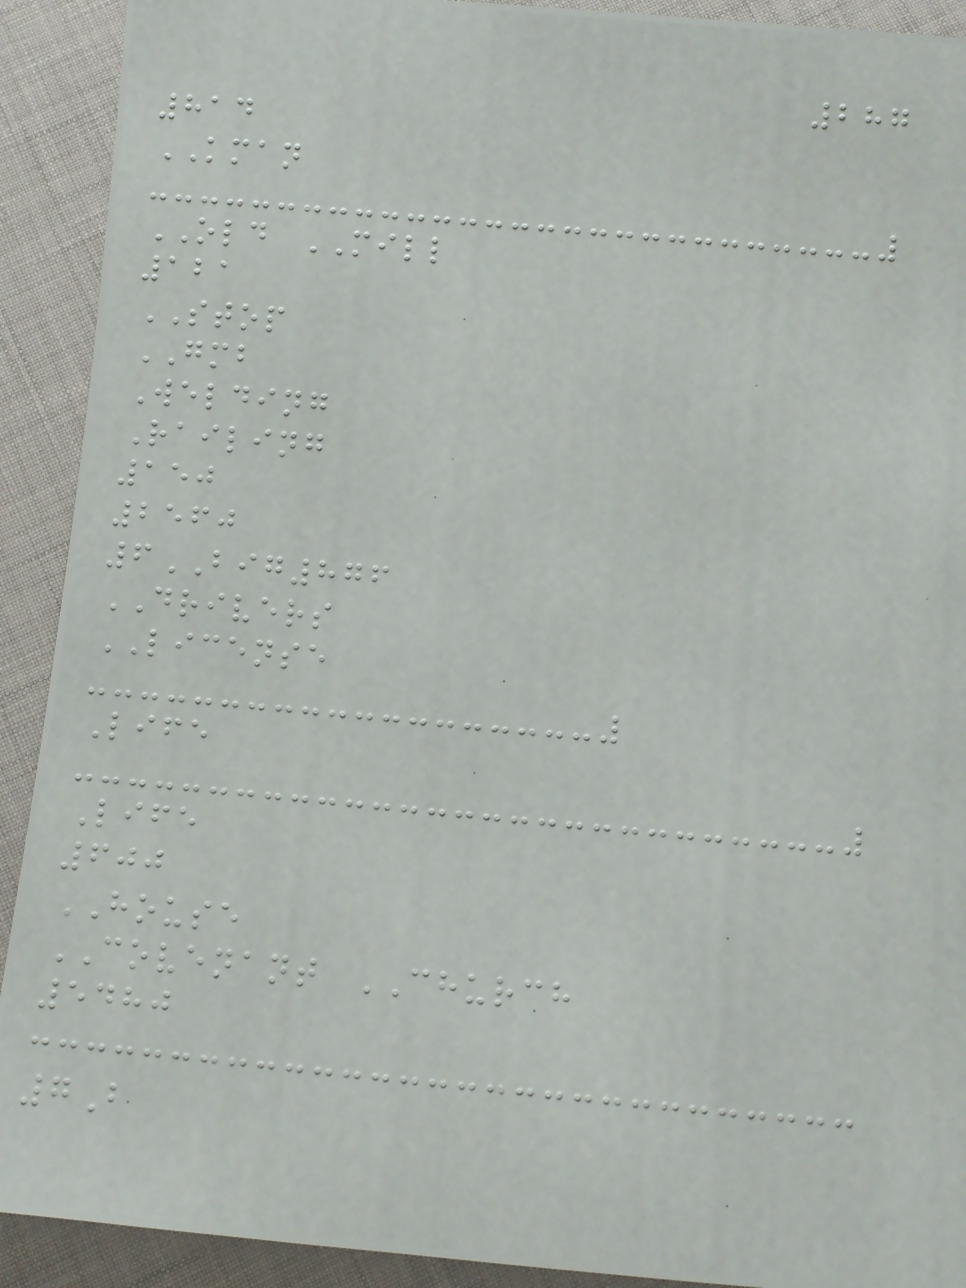287
814
KMAN
OLD MILL
121
STOP
GMB
Welding
Railing
150
2560
6BIG876
DRIVERS
LICENSE
Life
Life
600
HOUSE
COVENANT CHURCH
5480
7B
